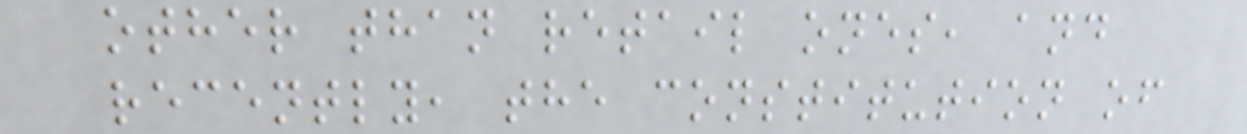other than retail ones, and
recently, the constitution of
